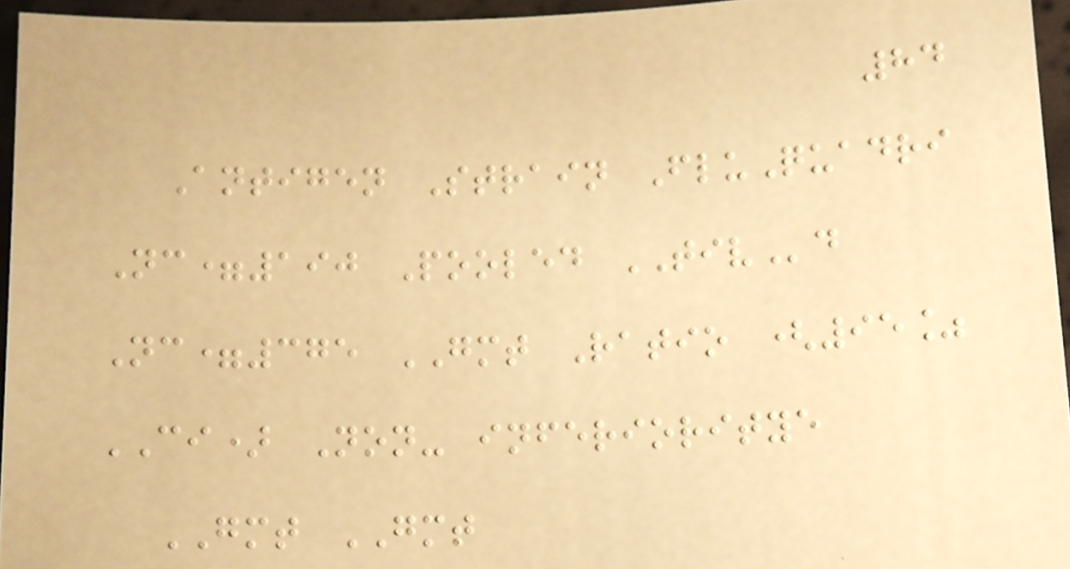84
Antigen Strain FluQuadri
Nc=190 Pooled TIVd
Nc=375 GMT Ratio (95%
CI) Non- inferioritye
GMT GMT
